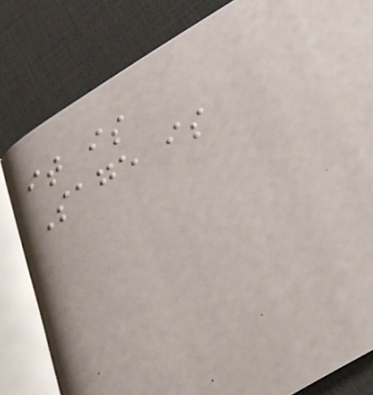it is
Sage is
